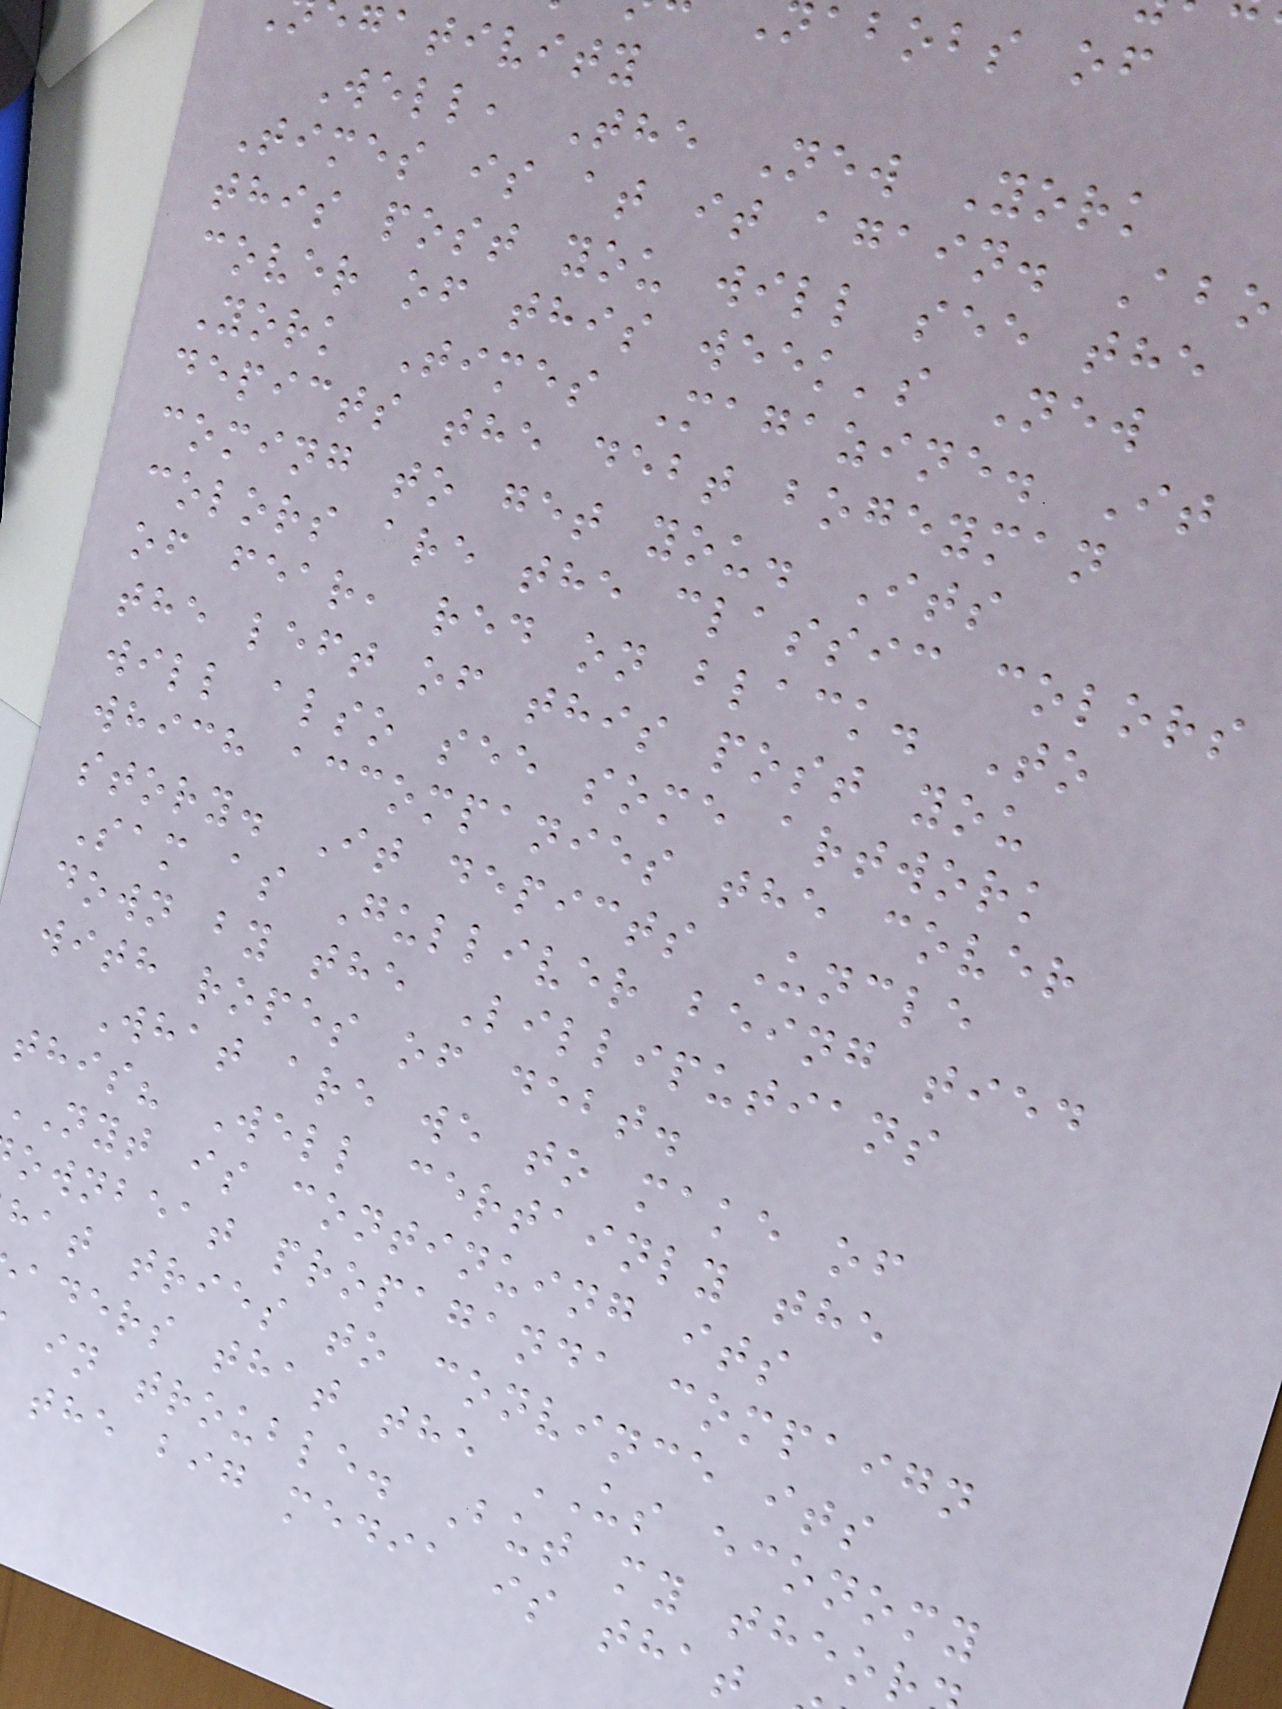abobs of
gativity
Well, The New York
Times is at it again. Abo
this post you will see the
cover of this week's New
York Times Magazine. It
depicts the debt bogeyman
coming to get you. Its
colors are the classic colors
of fear, red on black. To
the left of this post you
will also see some artwork
which accompanies the cover
story. It depicts Uncle
Sam as Gulliver being tied
down by the Lilliputians
with ropes of debt.
What are we to make of
this? Well certainly the
nyt is continuing its
ownbeat propaganda compaign
hat tries to convince its
aders that the US economy
in trouble. But my theor
the big media is that
